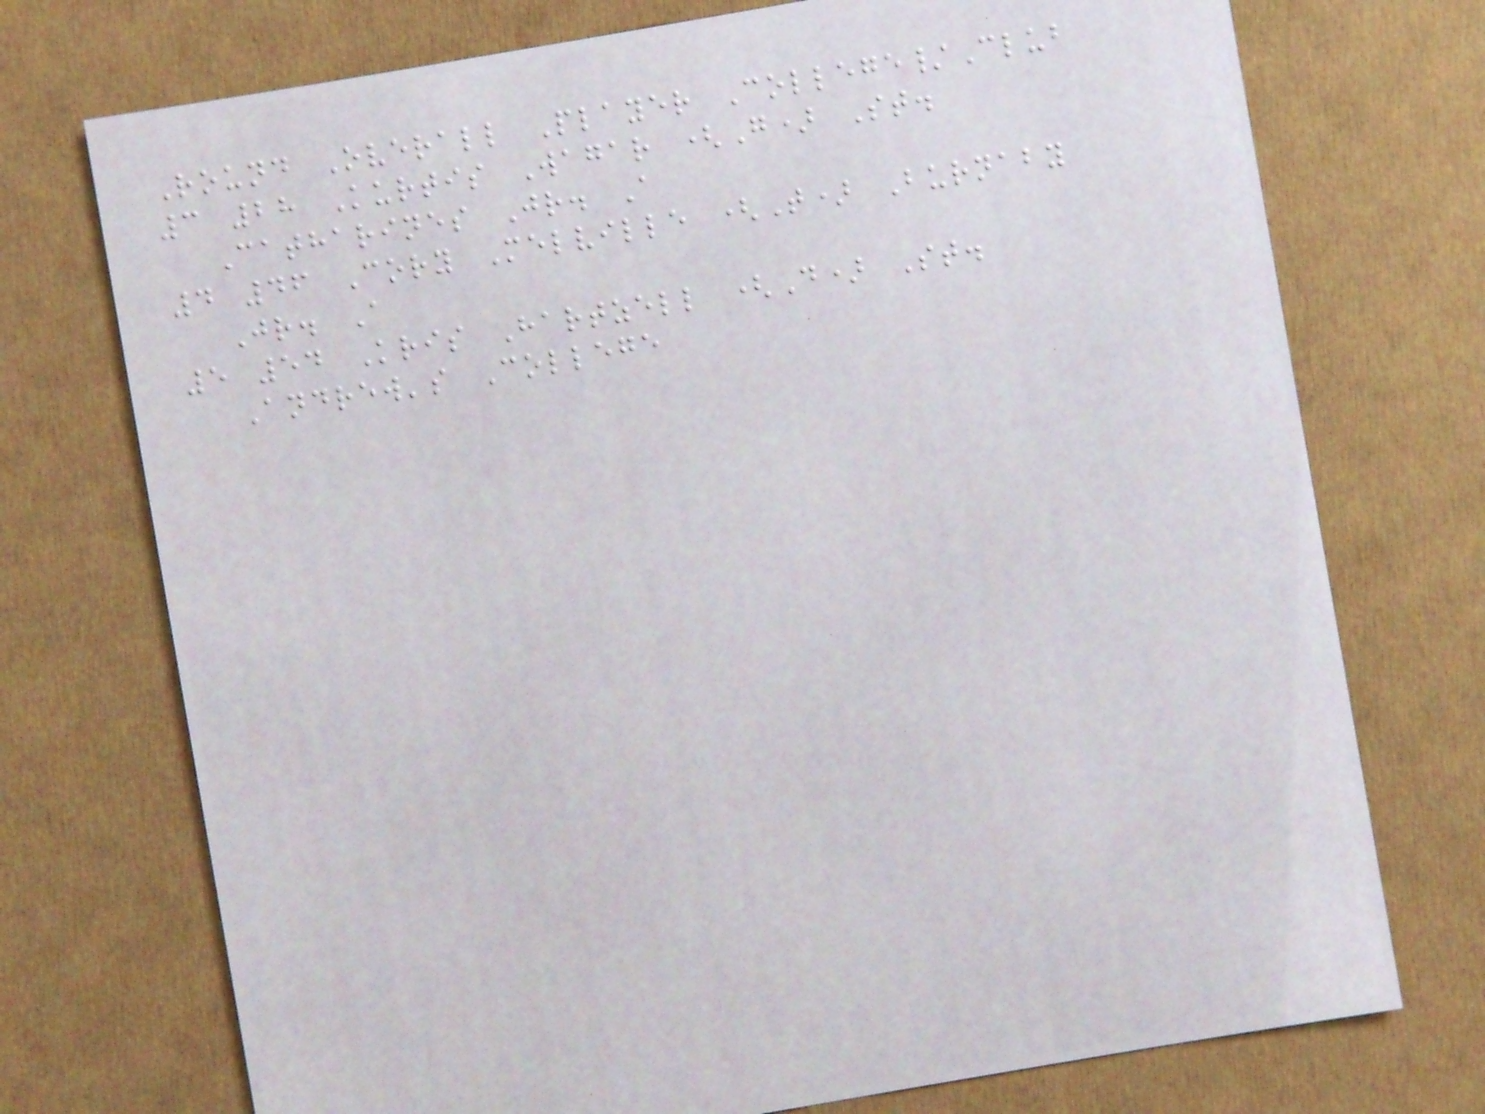Round Overall Player College/Club
3 28 Kurtis Wagar (G) St.
Catharines Jr. A
4 46 Cory Melville (T) Burnaby
Jr. A
5 54 Kris Hartzell (D) St.
Andrew's College
